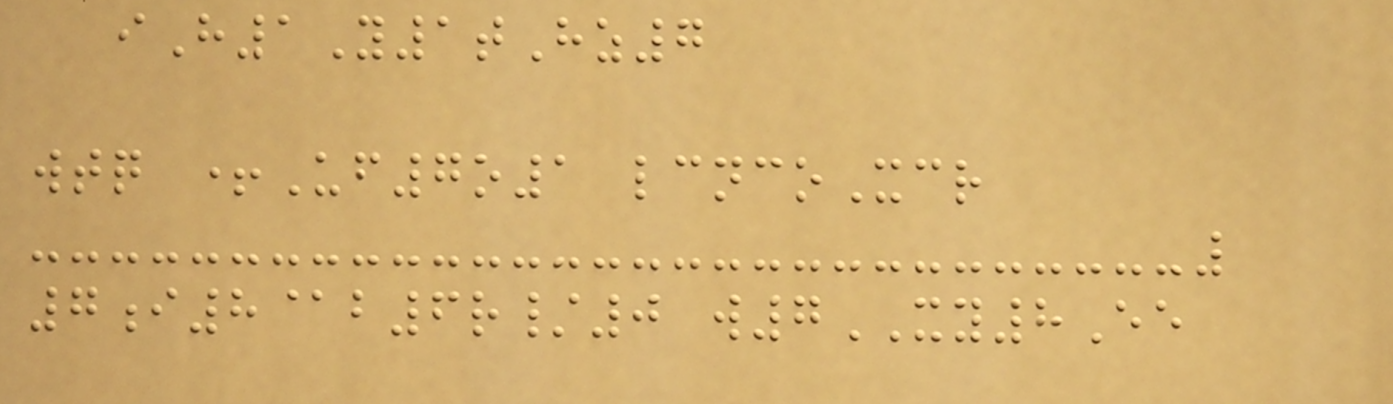iH1Y1tHz7
wtq +Uf7o1 lcncoXcr
7i8@b6r/0 w7XY8Ee
